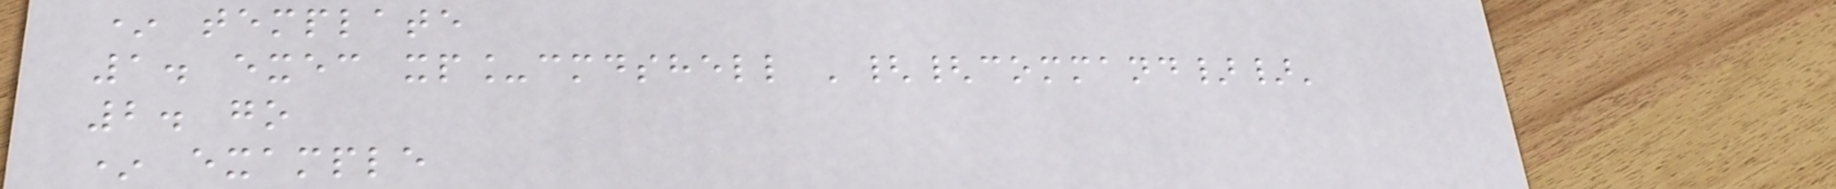* template
1. exec xp_cmdshell '{{command}}'
2. go
* example
